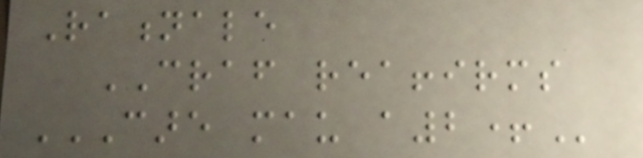Rationale
CRAF reaffirms
CARE MAU A2+
